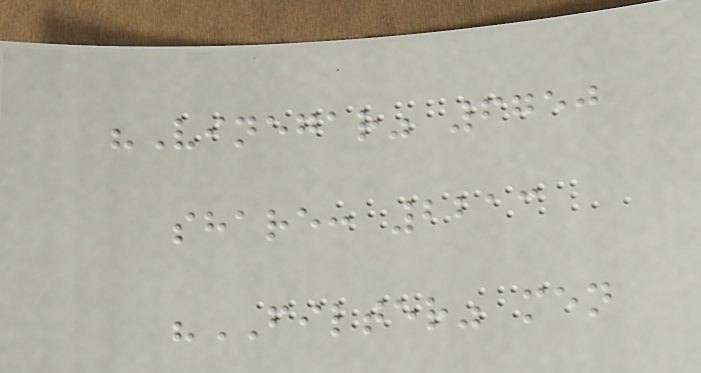"Vinegar" 6750
share: 2213
"FILTER" men
